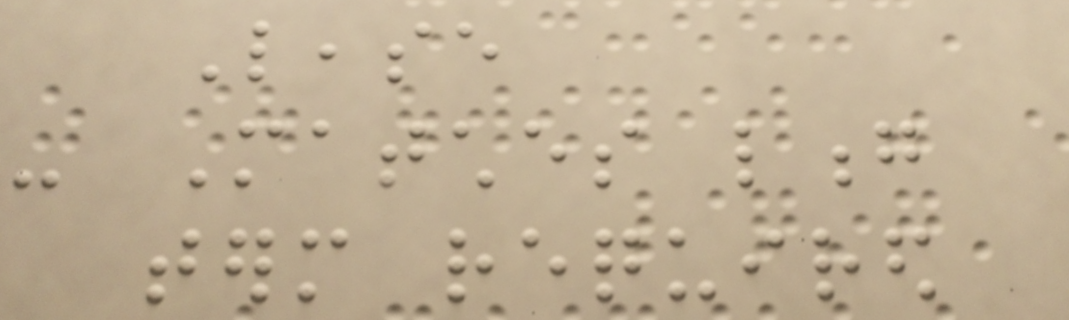Lease
- Matches long
term required
